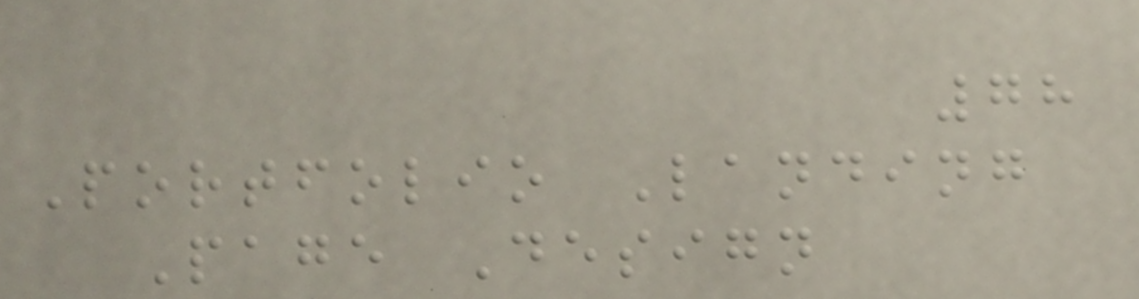78
Portfolio Landing
Page Design
